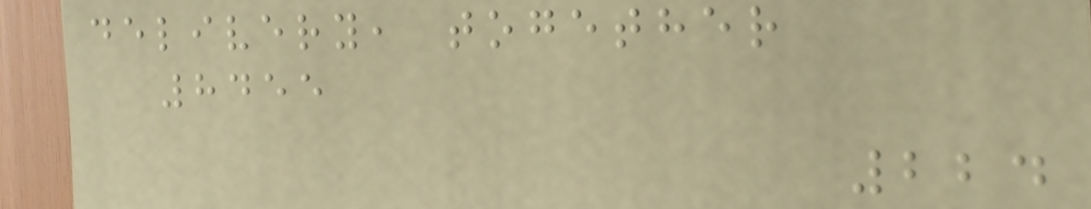delivery, together
8455
224
